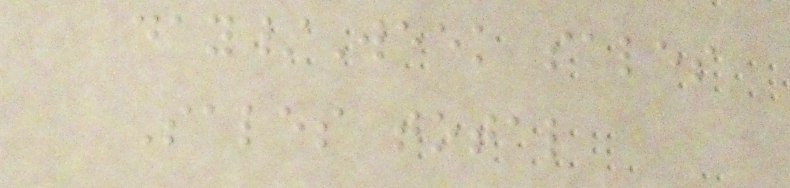day/Week sales
Sales total
